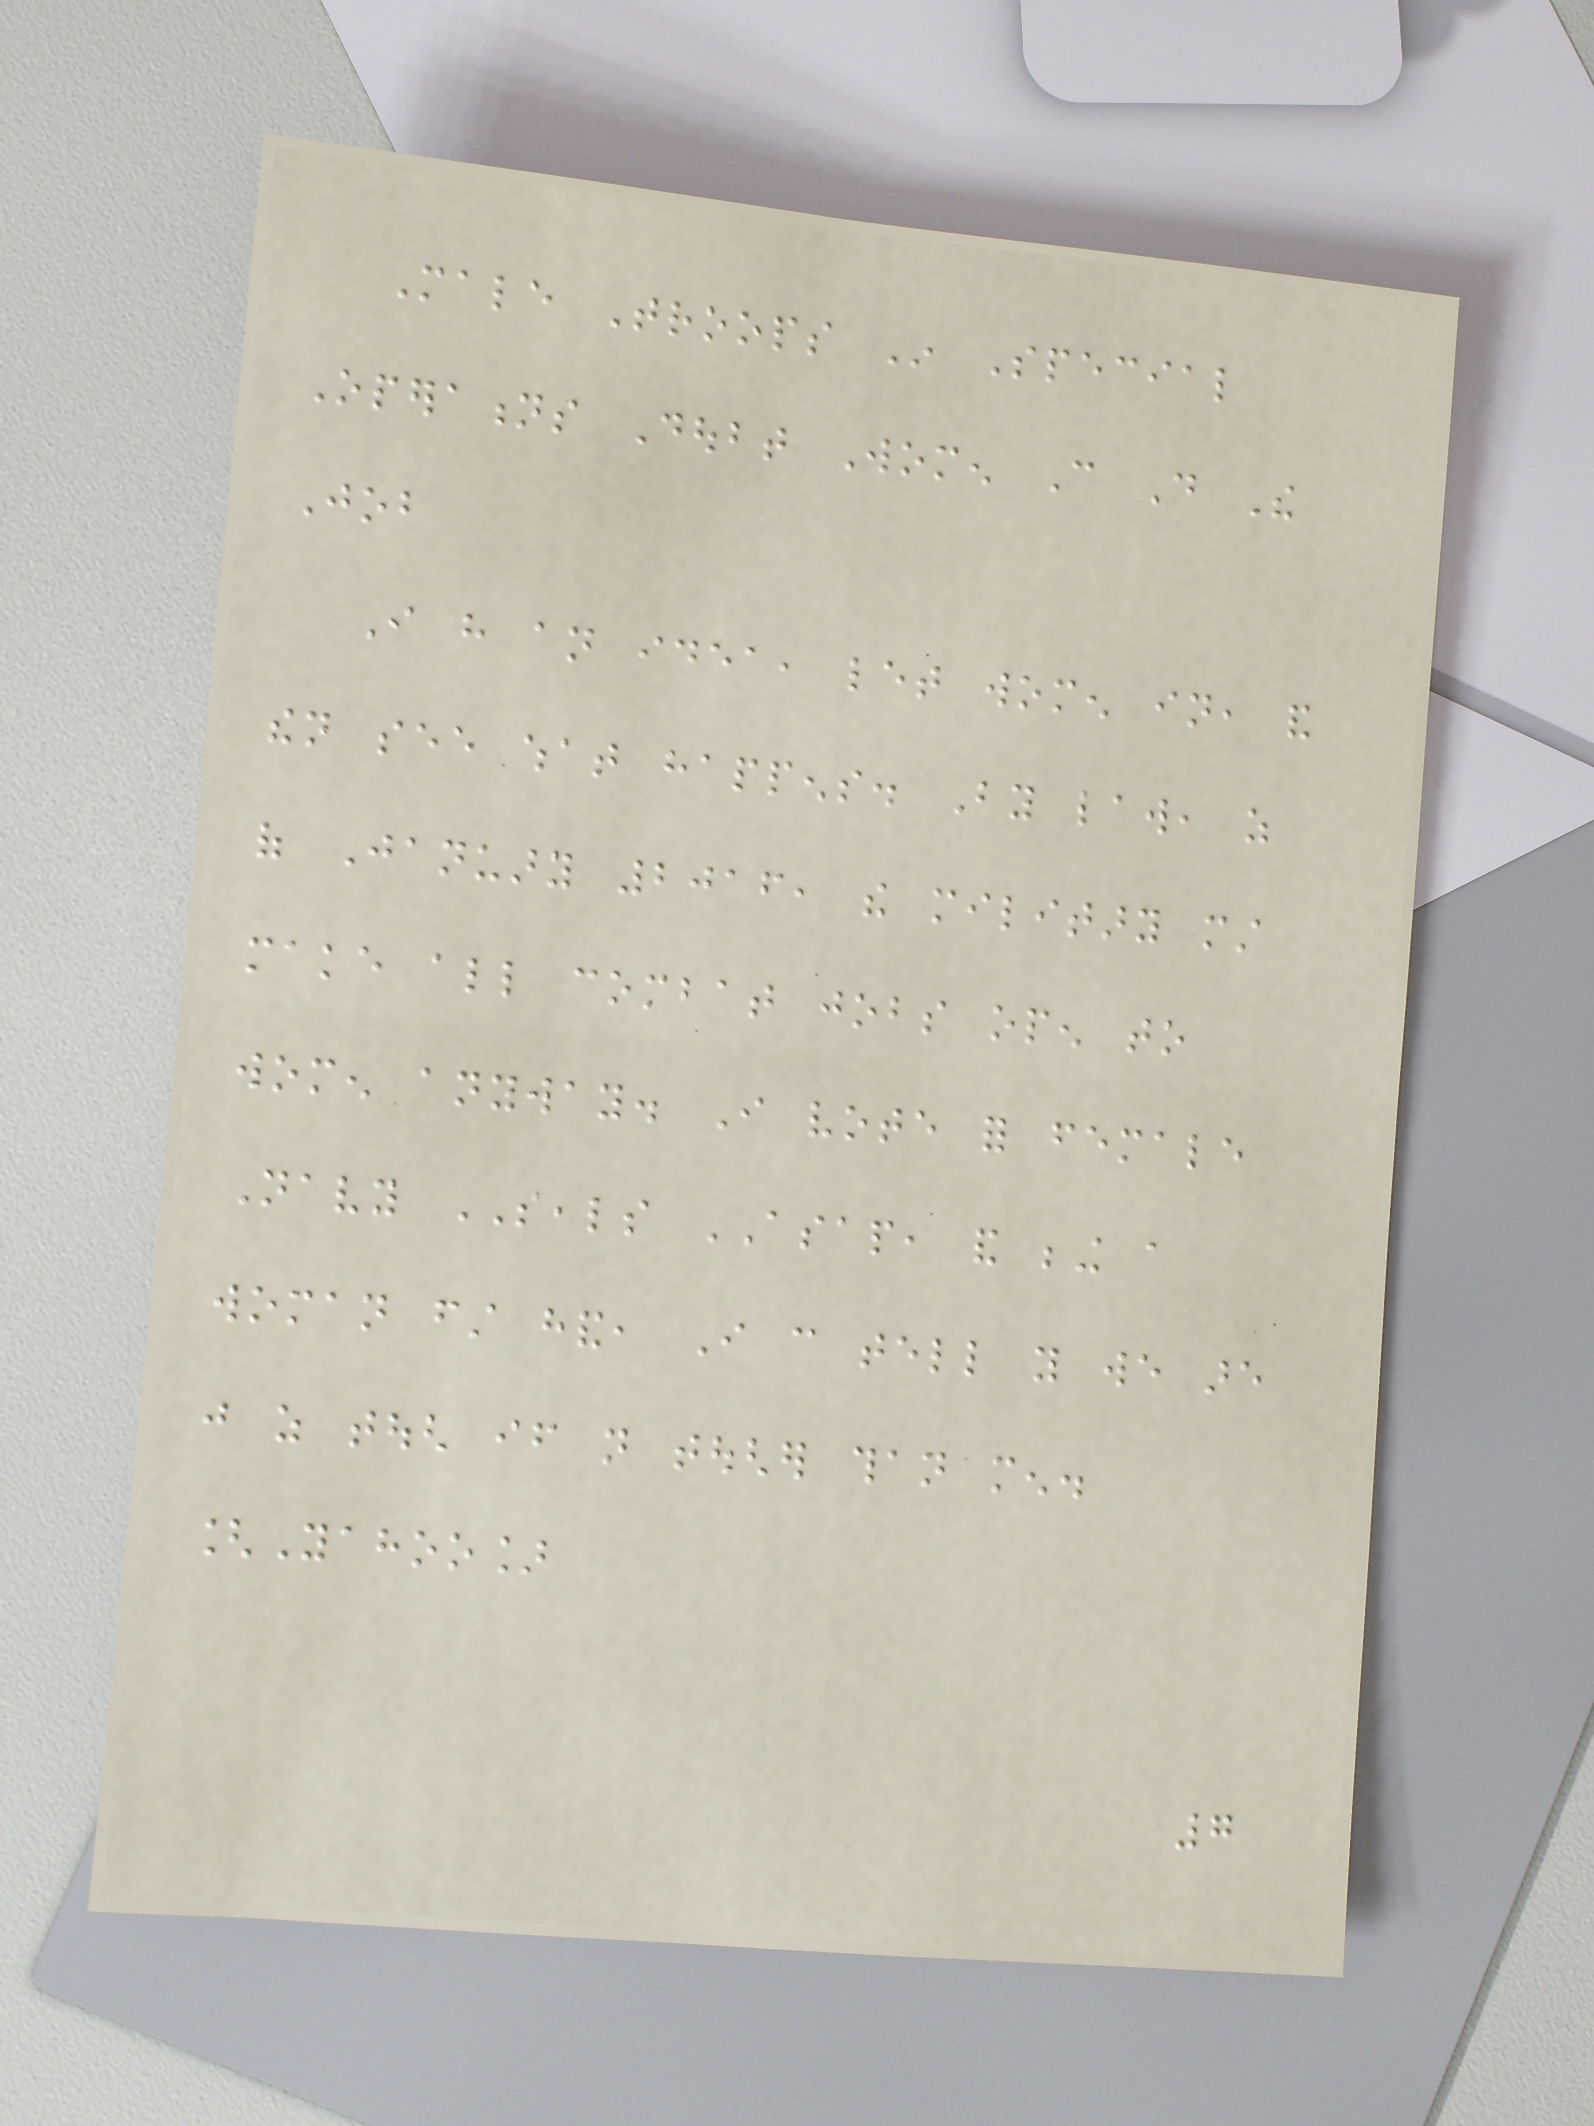Male Troops In Special
Operations Doubt Women Can Do The
Job
I have an idea, let women in, and
then see what happens. By law, as
of January 2016, the military must
make all combat jobs open to
women anyway. I vote for female
Navy SEALS ASAP, and being a
woman first hand, I can tell you we are
just as tough if not tougher than men.
[Yahoo]
7
